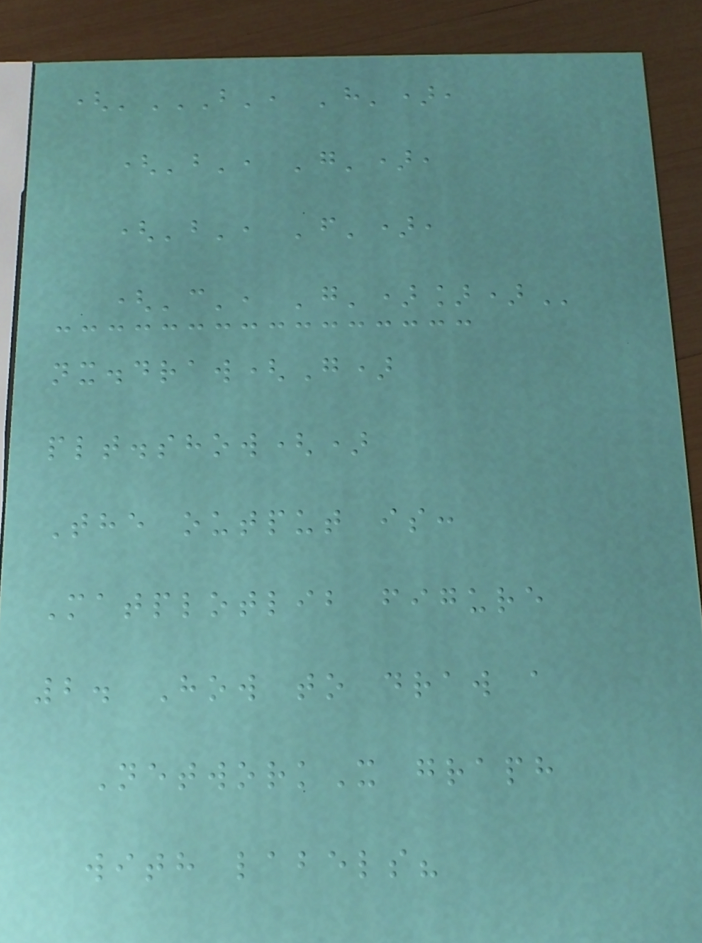('B', 'H'),
('B', 'G'),
('B', 'F'),
('C', 'G')])
nx.draw(G)
plt.show()
The output is:
Matplotlib figure
2. How to draw a
NetworkX graph
with labels?
